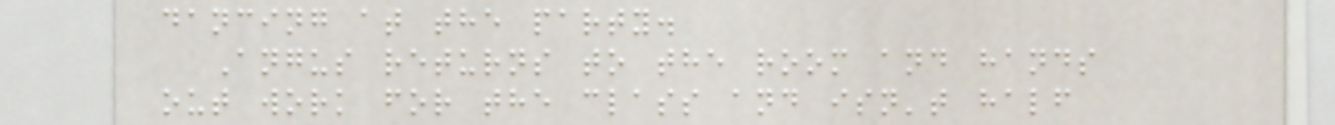dancing at the party.
Angus returns to the room and hands
out work for the class and isn't half
